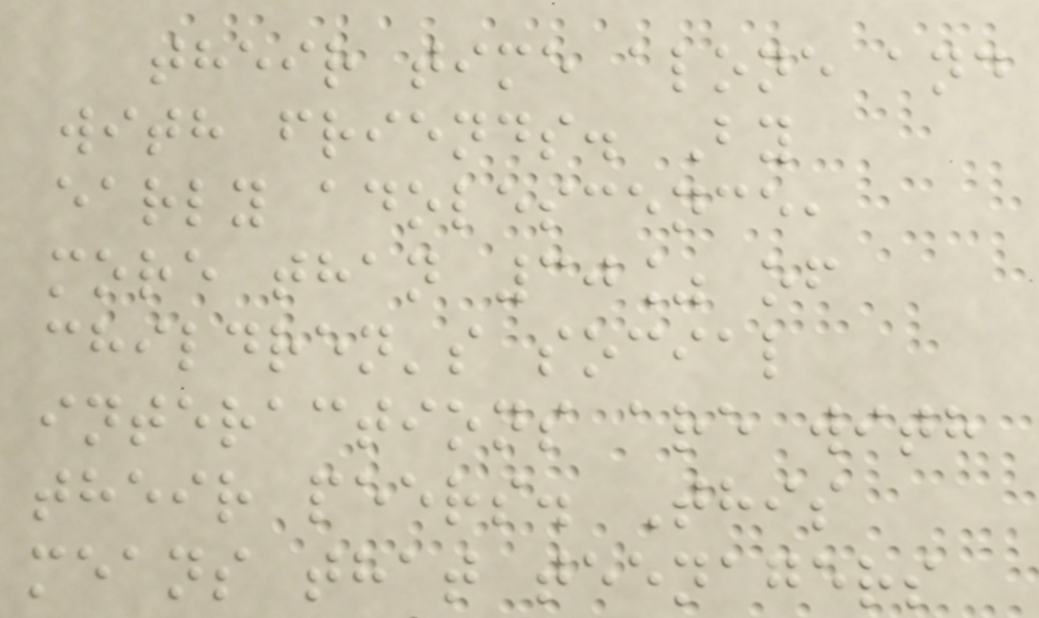their time alone and
with friends. By
early adolescence,
more than 30% of
children's social
interactions are with
their peers. This
means that teenagers
